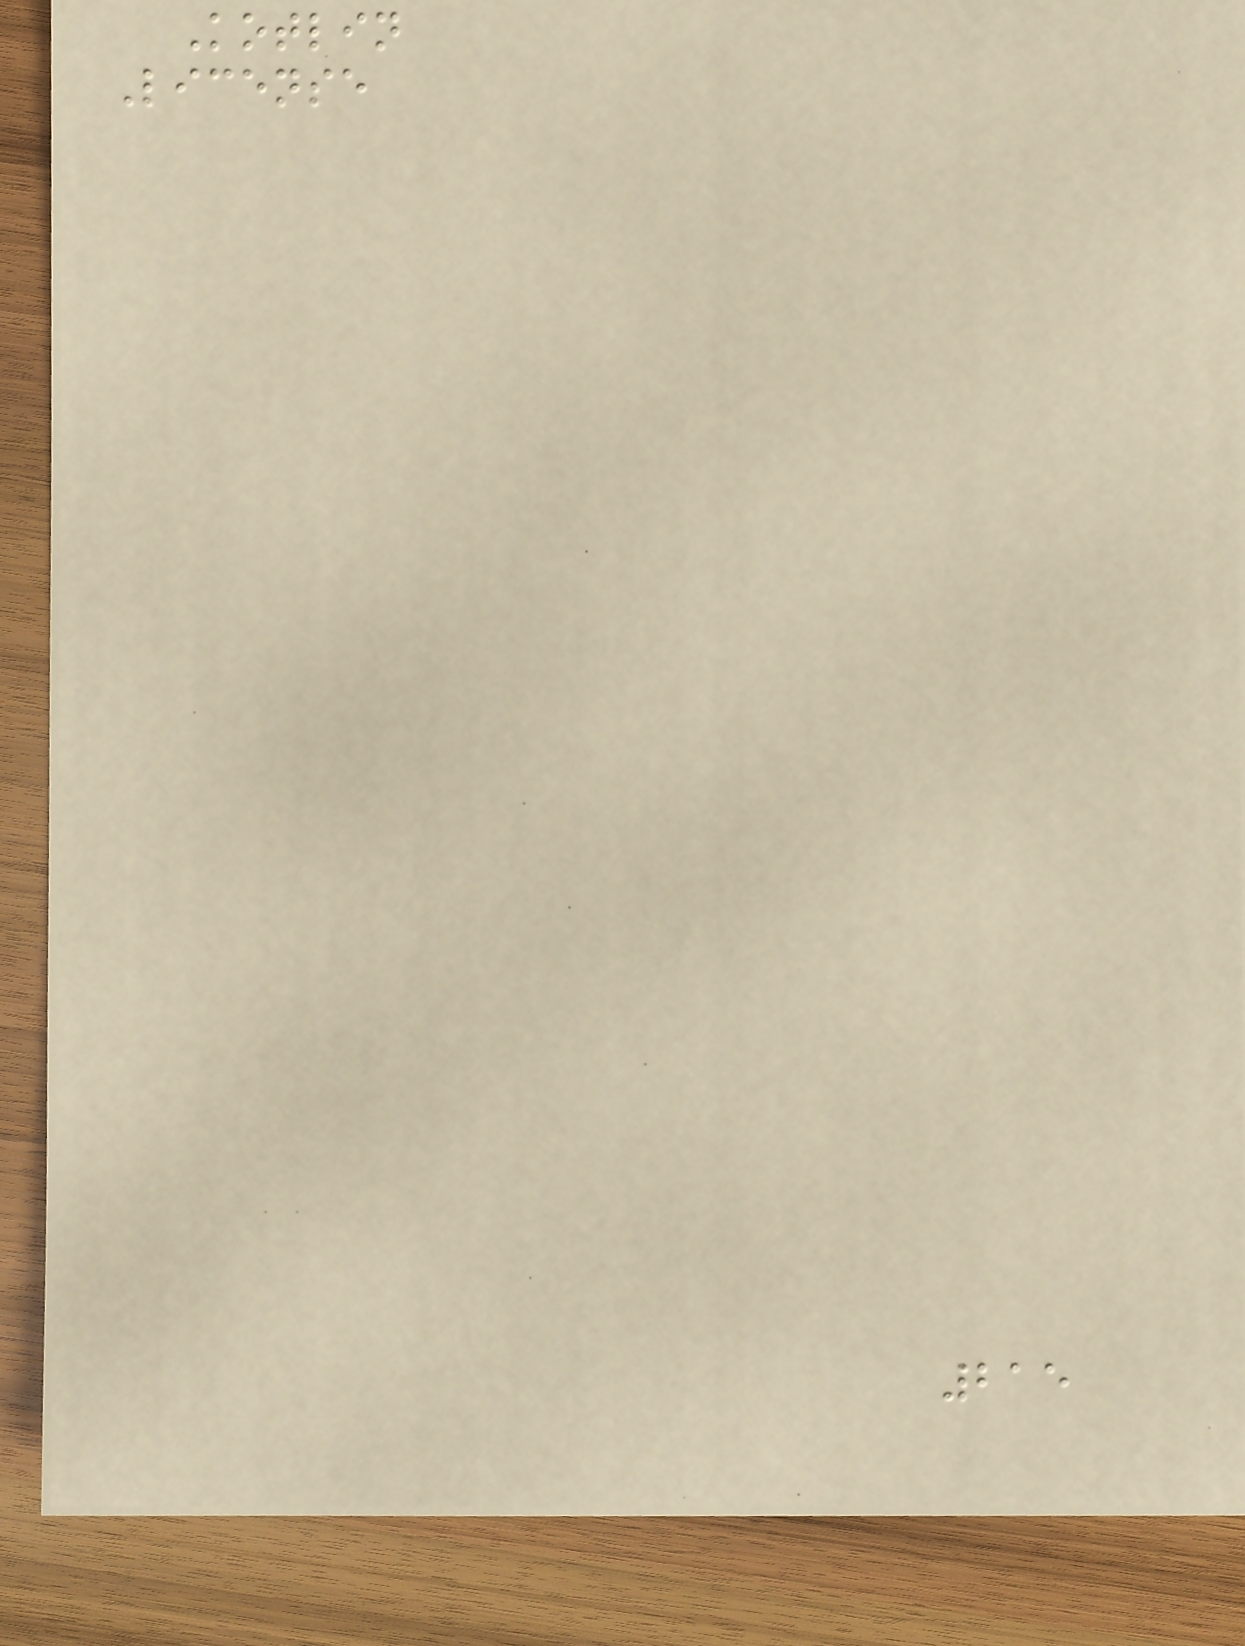Kotlin
License
215
